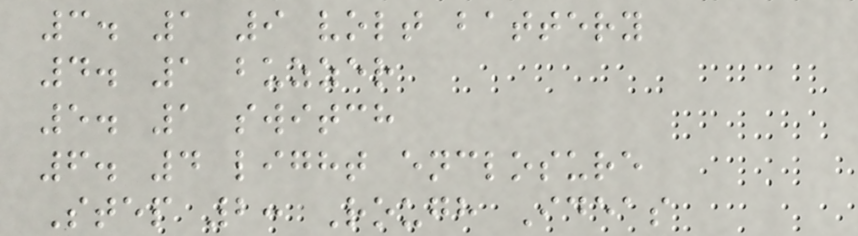3. 1 9 volt battery
4. 1 buzzer
5. 1 switch
6. 4 light enclosure
Step 2: Rough Ideas
